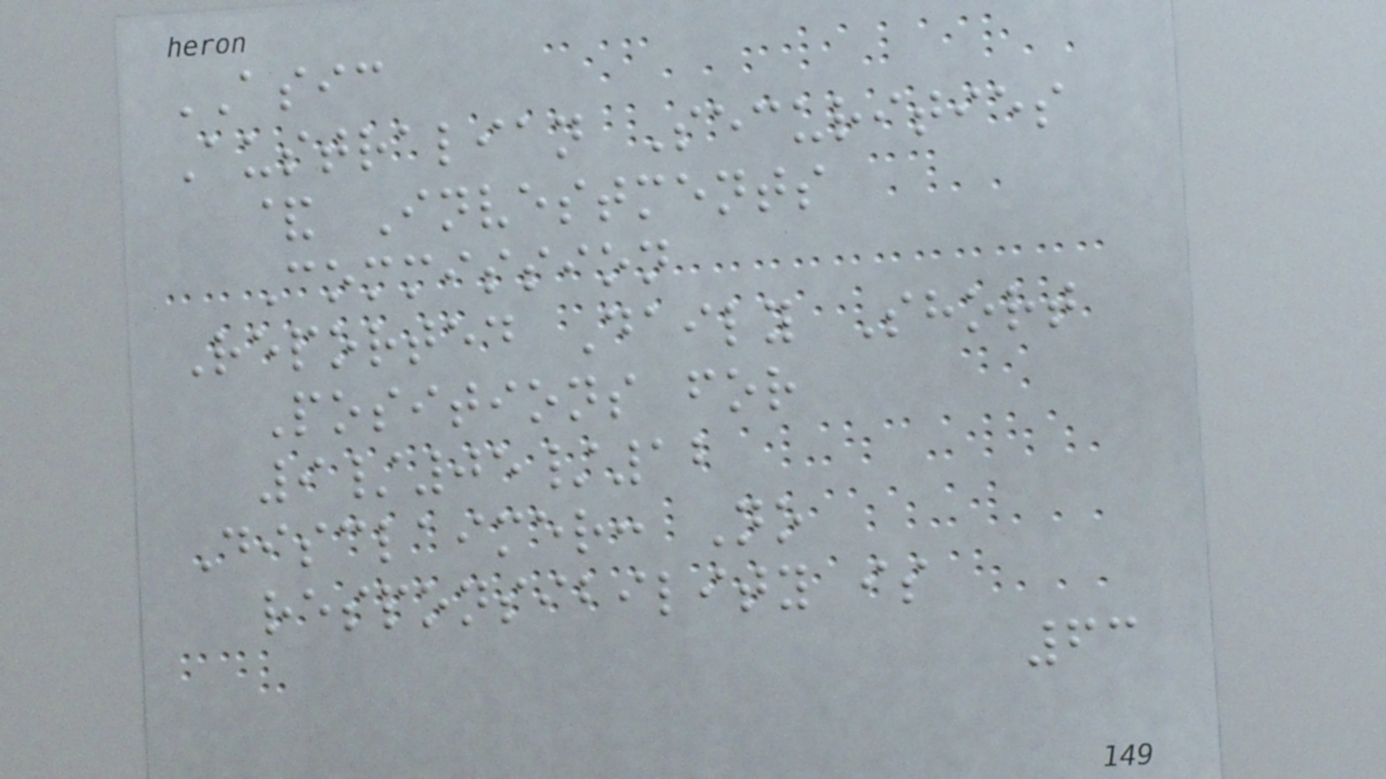ASIC
Australian Securities
& Investments
Commission
Reported Daily Short
Positions for
9/05/12
Disclaimer: No
responsibility is
63
